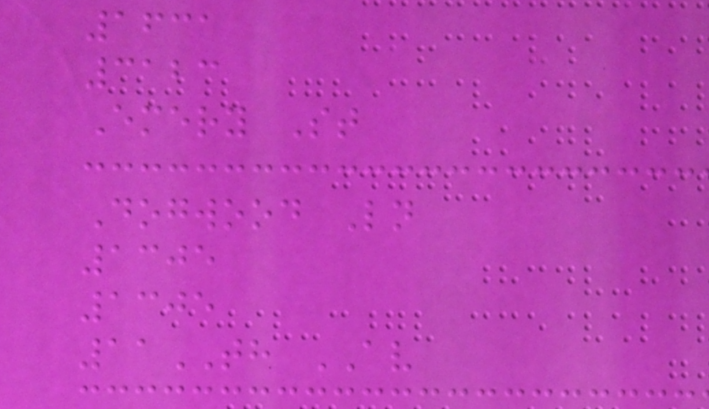1631
3123
Emery St
Dogwood Ln
1305
1305
11TH AV
